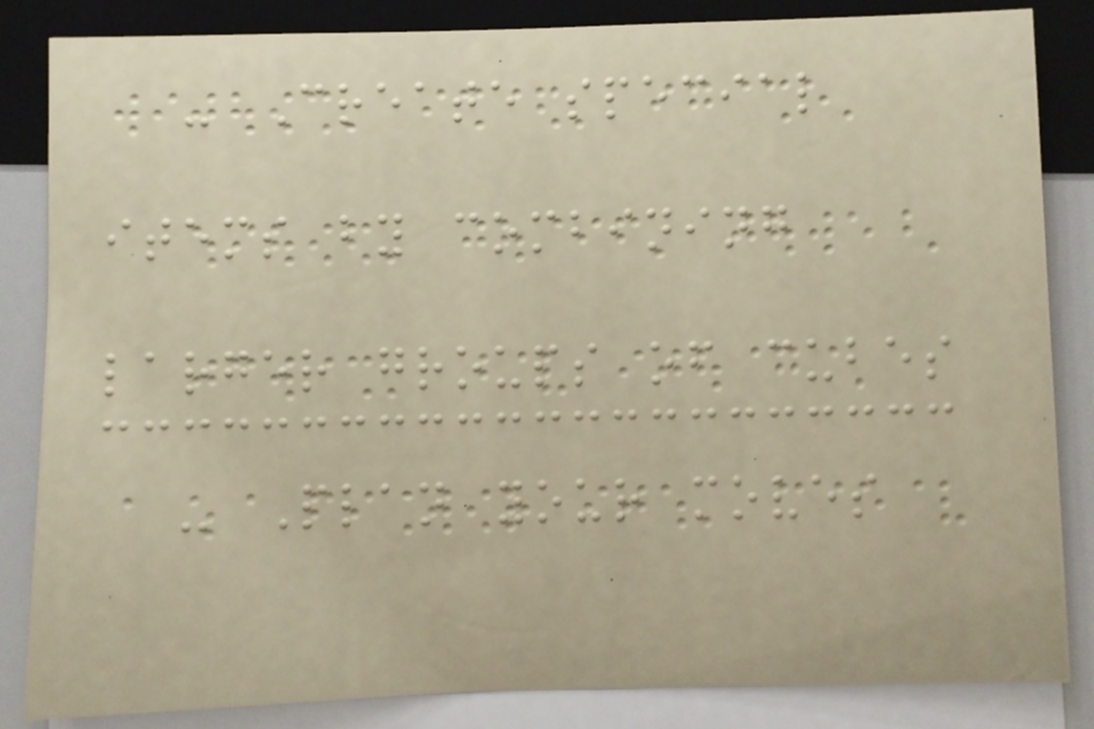- Create special
items by combining
larger groups of cubes
- Plan your moves
